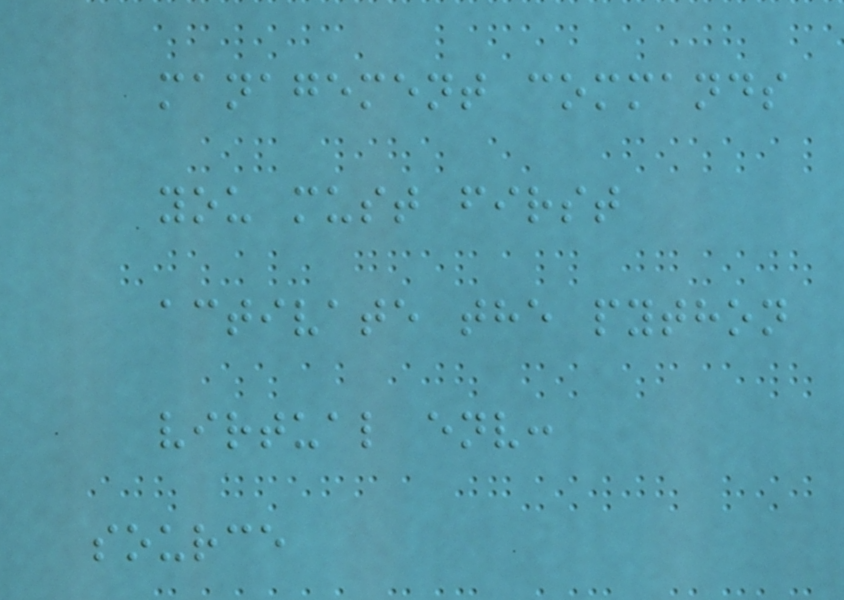management commands
you must first
activate the python
virtual env:
source
